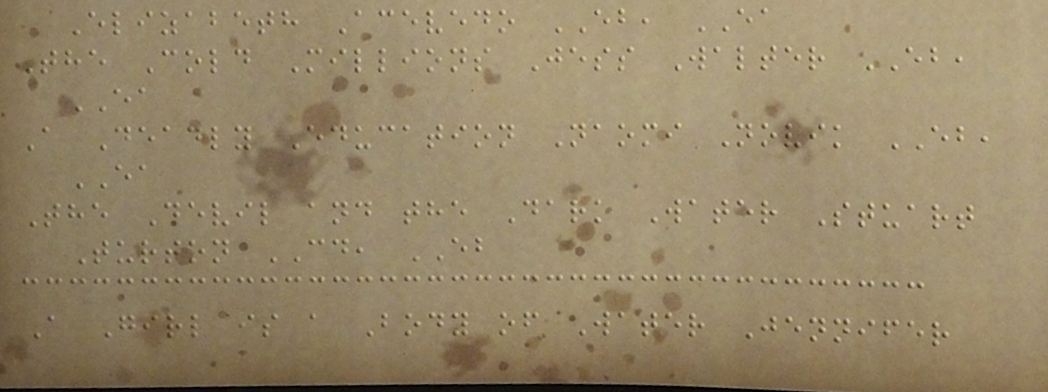Elizabeth Acevedo EB, EA
The Cold Millions Jess Walter EB,
EA
A Deadly Education Naomi Novik EB,
EA
The Devil and the Dark Water Stuart
Turton CD, EB
A Girl is a Body of Water Jennifer
